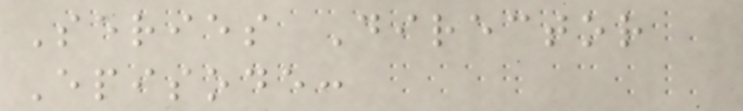Series Director
Episode:
